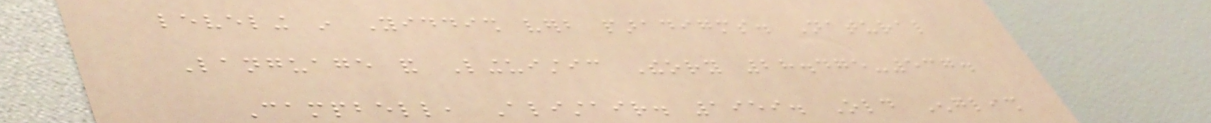leveling in Yiddish verb paradigms. Natural
Language and Linguistic Theory 28.475-537.
Campbell, Alistair. 1959. Old English
